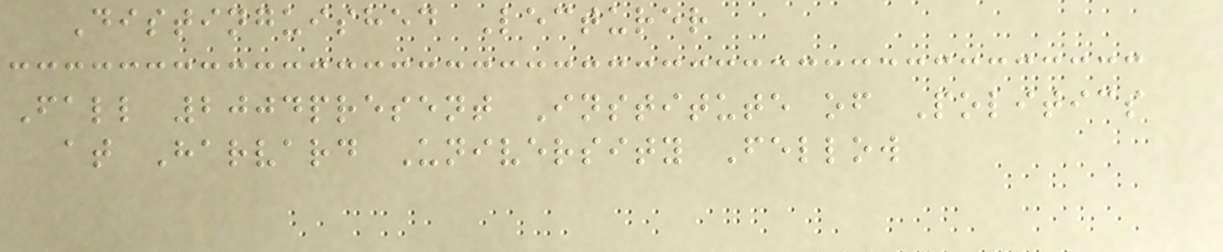Distinguished Lecturer
Fall 2004present Institute of Politics
at Harvard University Fellow
